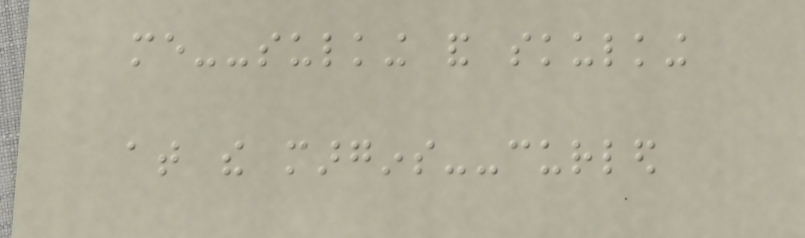me--sulking and skulking
at the margins--curled
